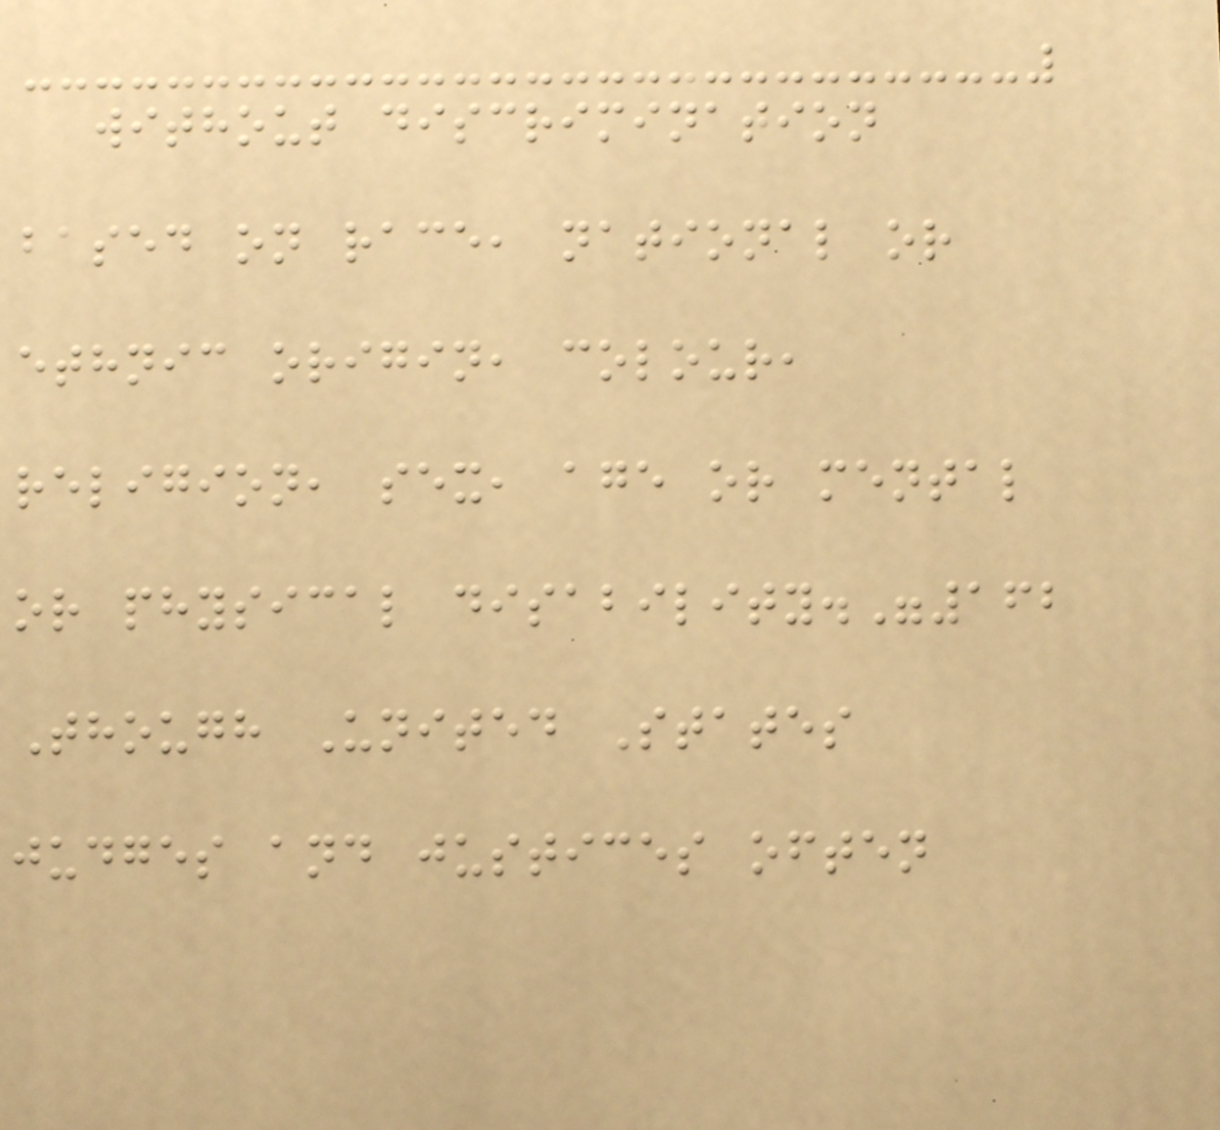without discrimination
based on race, national or
ethnic origin, colour,
religion, sex, age or mental
or physical disability."162
Though United States
judges and justices often
